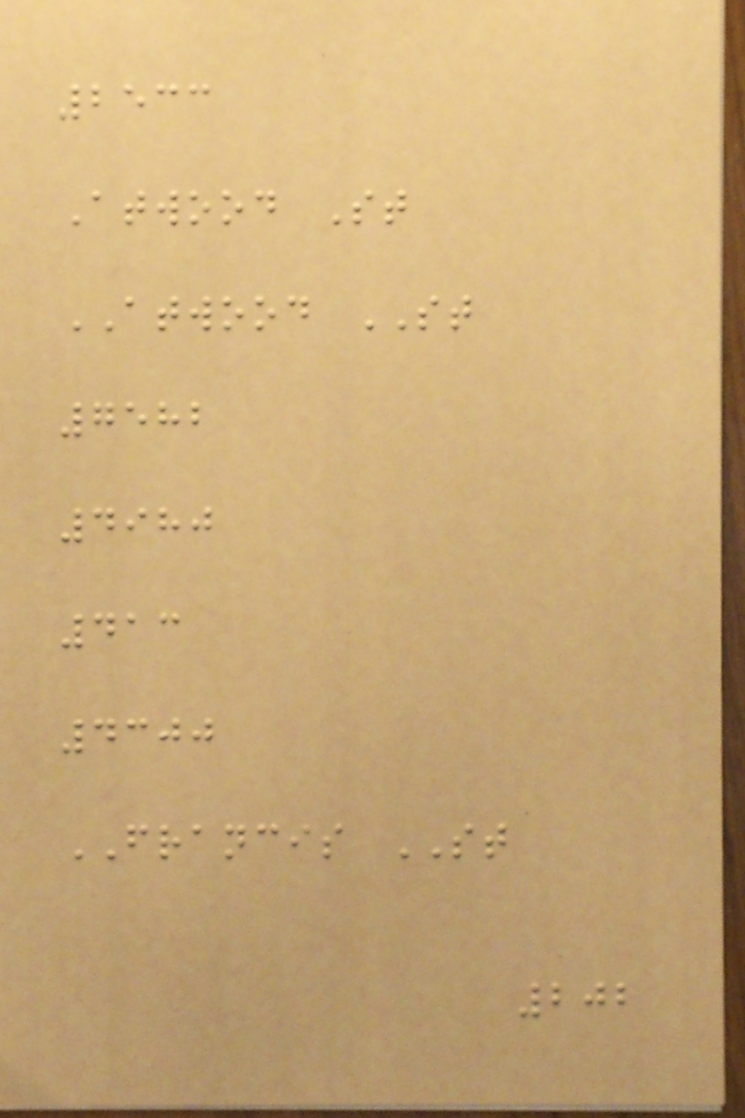2533
Atwood St
ATWOOD ST
7582
4980
413
4300
FRANCIS ST
202
